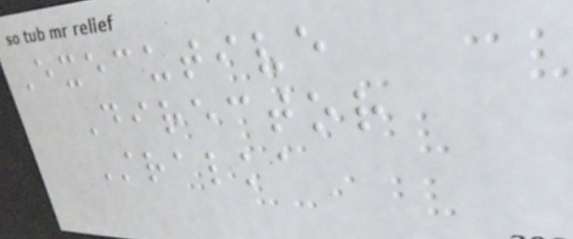Executive
Director
Stralka
